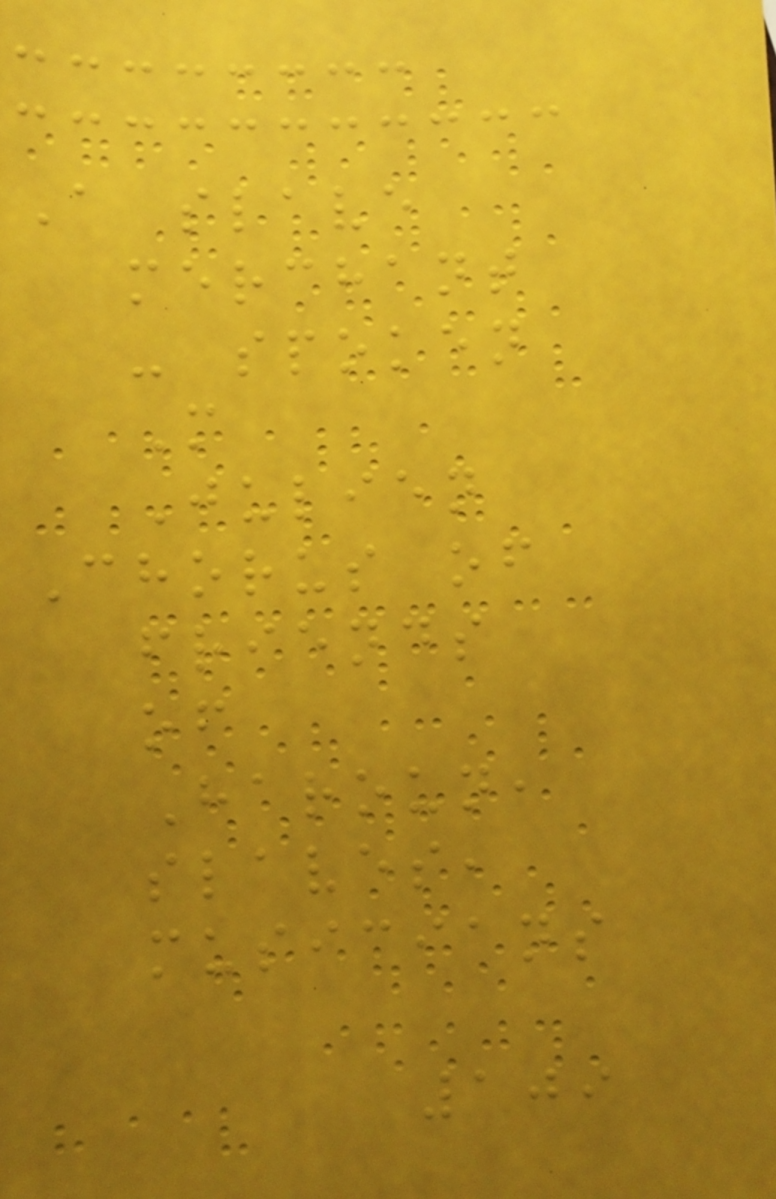A slave
merchant
- spoken
M
Julien
Chorus of
friends
of
Haroun,
slaves,
musicians
109
